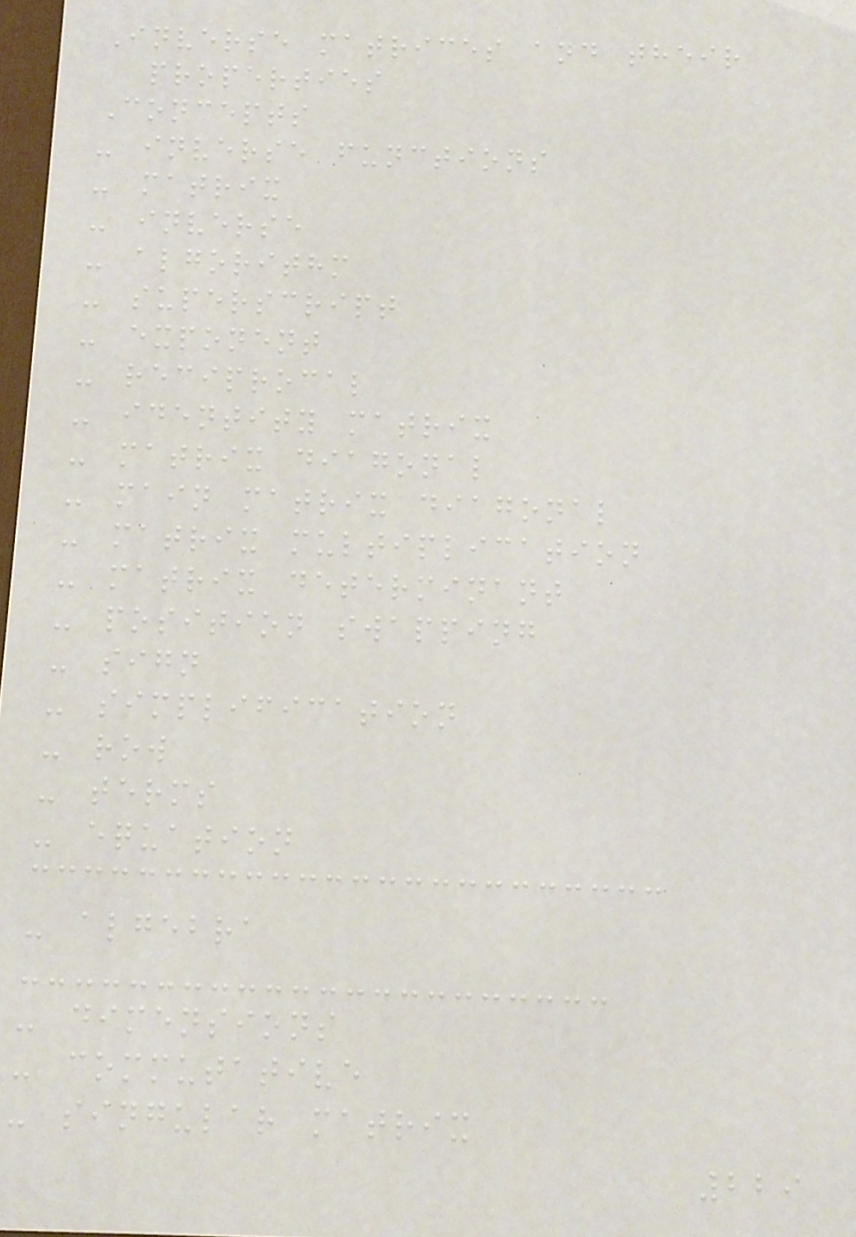Inverse matrices and their
properties
Concepts
- inverse functions
- matrix
- inverse
- algorithm
- superscript
- exponent
- reciprocal
- identity matrix
- matrix diagonal
- main matrix diagonal
- matrix multiplication
- matrix determinant
- position swapping
- sign
- simplification
- row
- terms
- equation
- algebra
- dimensions
- commutative
- singular matrix
229
